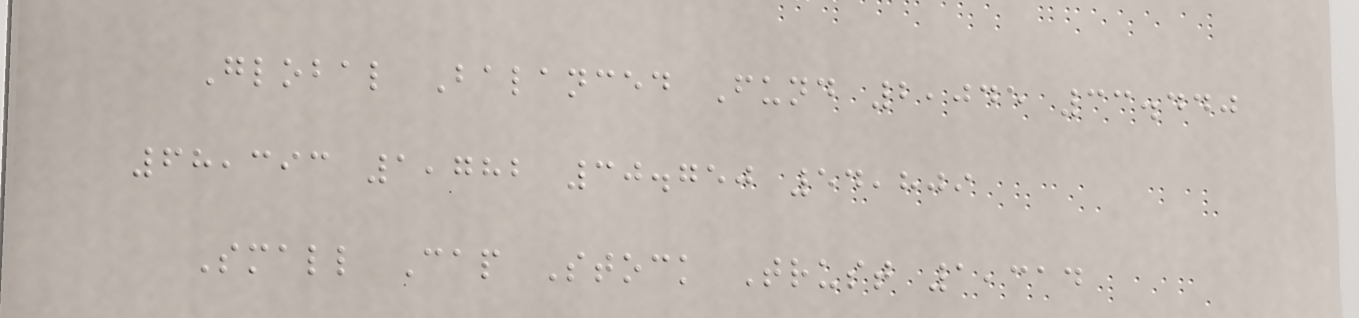Global Balanced Fund 2,045 33.440
68,393 1,782 30.750 54,809
Small Cap Stock Trust 1,314
